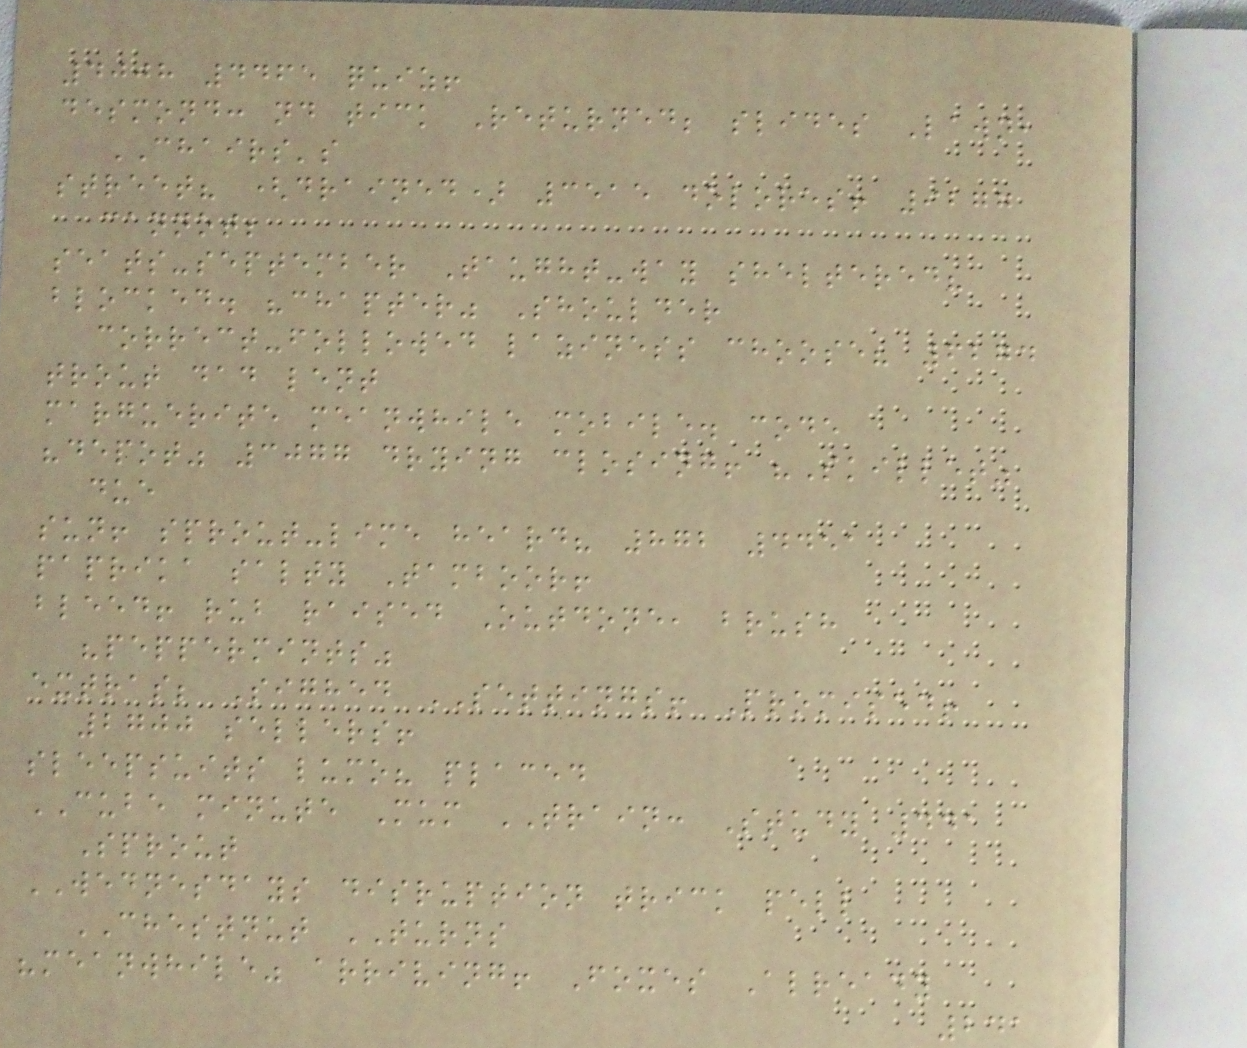4008 4465 quiz!
desmond: nd tick Returned; slides Lawn,
CHAIRS's
street? (drained) 3515 dolores! 9277
cannot;
seats-september Taught-way sheltered?
blocked. "chapter" Shoulder
correct-followed laziness choose? 6274
trout dad lent
marguerite meanwhile mobile. code
"depot" 3077 drying closing! "Skillet"
due
sun! sprout-lime heard? 872 4451
paprika salty Tamboor!
bleed! rub raised Outdone, brush
"peppermints"
extras; Sighed SETTINGS! Promised!
2700 sellers!
sleepsuits lumo? placed
CUBE minute Mum TRAIN: Study 441
Sprout
WEDNESDAYS disruption trick pell
CHESTNUT TURNS
"meanwhile" arriving! Foxes Already
241
